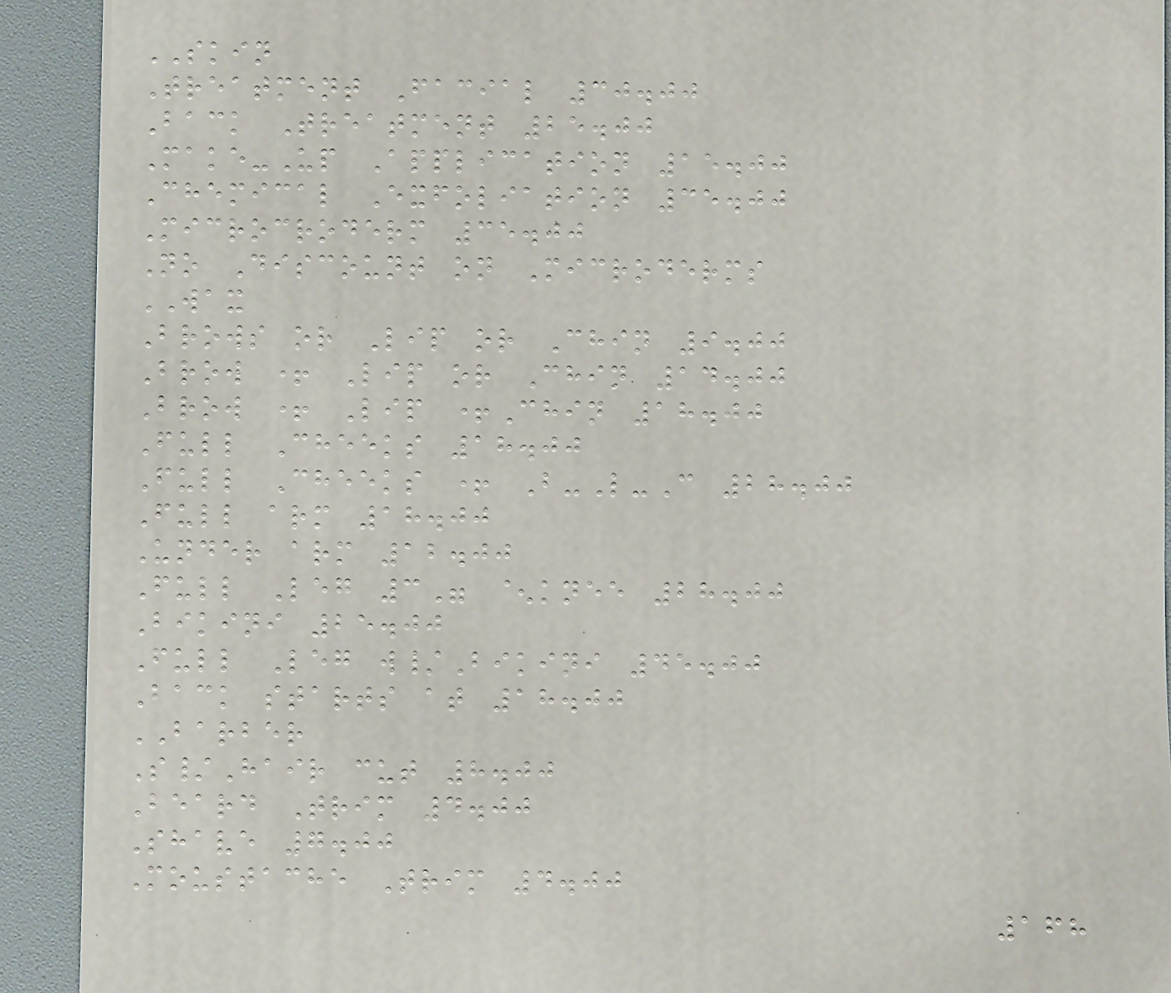SKIN
Treatment Facial 30.00
Back Treatment 25.00
Make-Up Application 15.00
Chemical Exfoliation 35.00
Microcroderm 35.00
No Discount on Microderms
WAX
Brows or Lip or Chin 9.00
Brow + Lip or Chin 14.00
Brow + Lip +Chin 18.00
Full Cheeks 18.00
Full Cheeks + B-L-C 28.00
Full arm 18.00
Under arm 12.00
Full Leg 3" ^knee 28.00
Bikini 25.00
Full Leg w/Bikini 45.00
Back starts at 18.00
BARBER
S/Hair cut 8.00
Beard Trim 4.00
Shave 7.00
Moustache Trim 4.00
168
